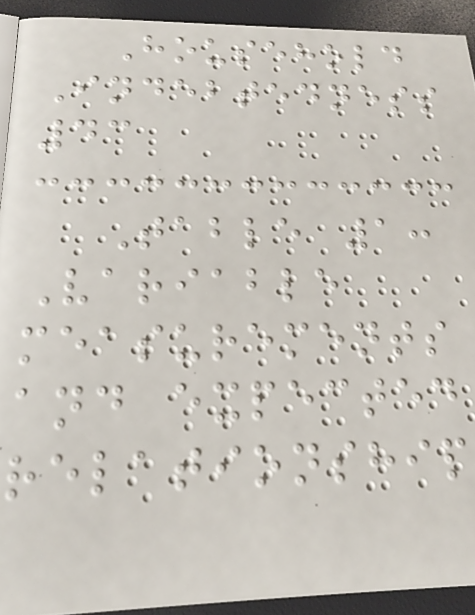Household
Indebtedness
43
Table 1:
Variable
measurements
and expected
relationship
